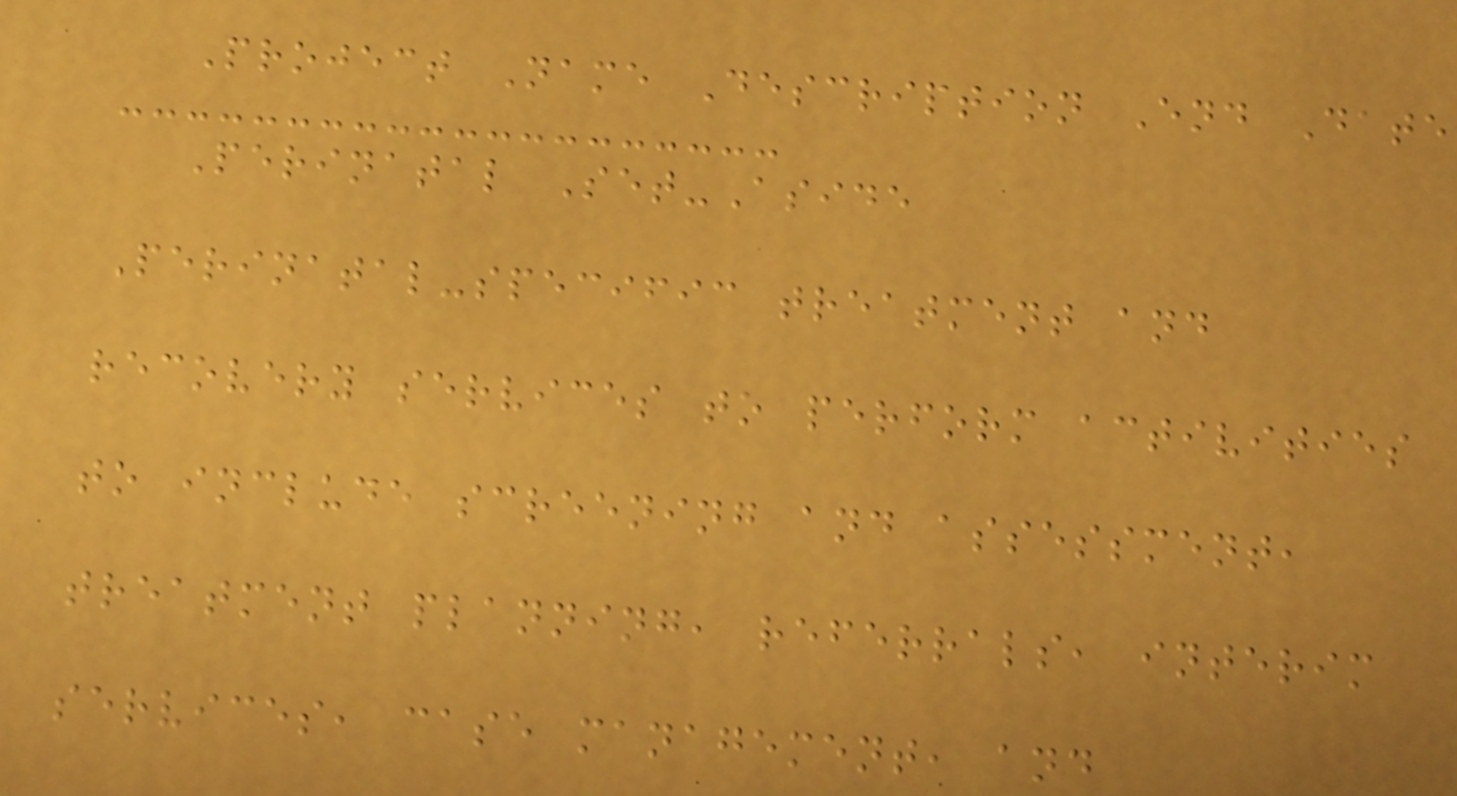Project Name Description End Date
Perinatal Set-Aside
Perinatal-specific treatment and
recovery services to perform activities
to include screening and assessment,
treatment planning, referrals, interim
services, case management, and
